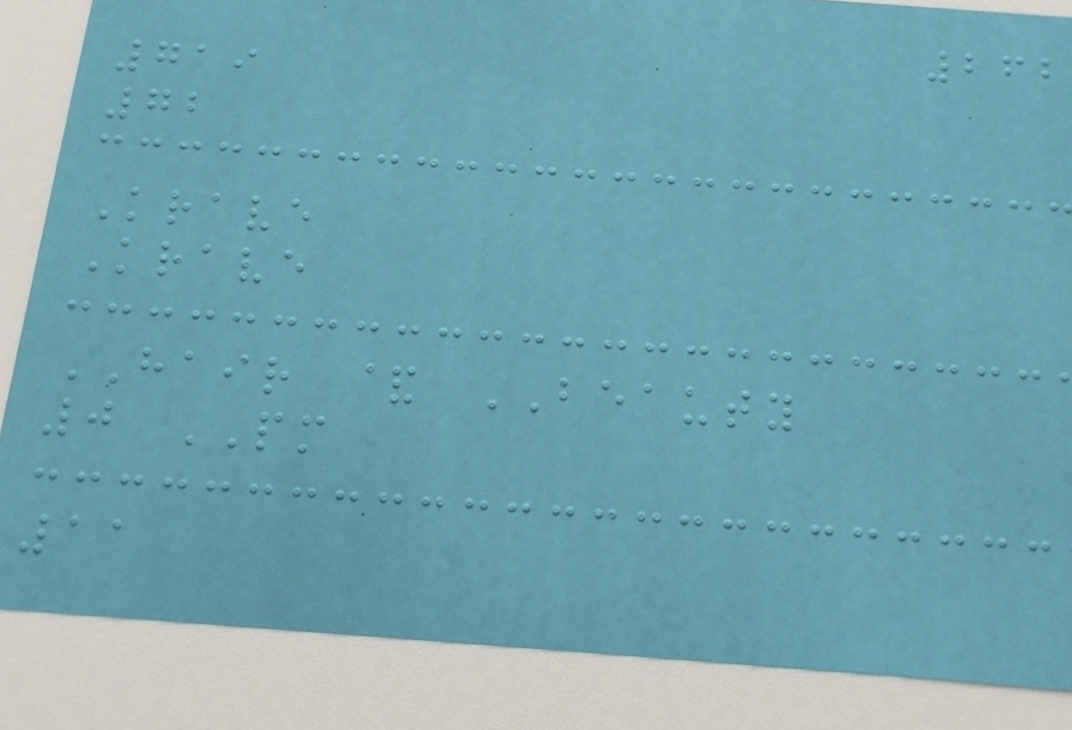262
719
72
Krave
Krave
HAIR & BEAUTY
0 PM
11
